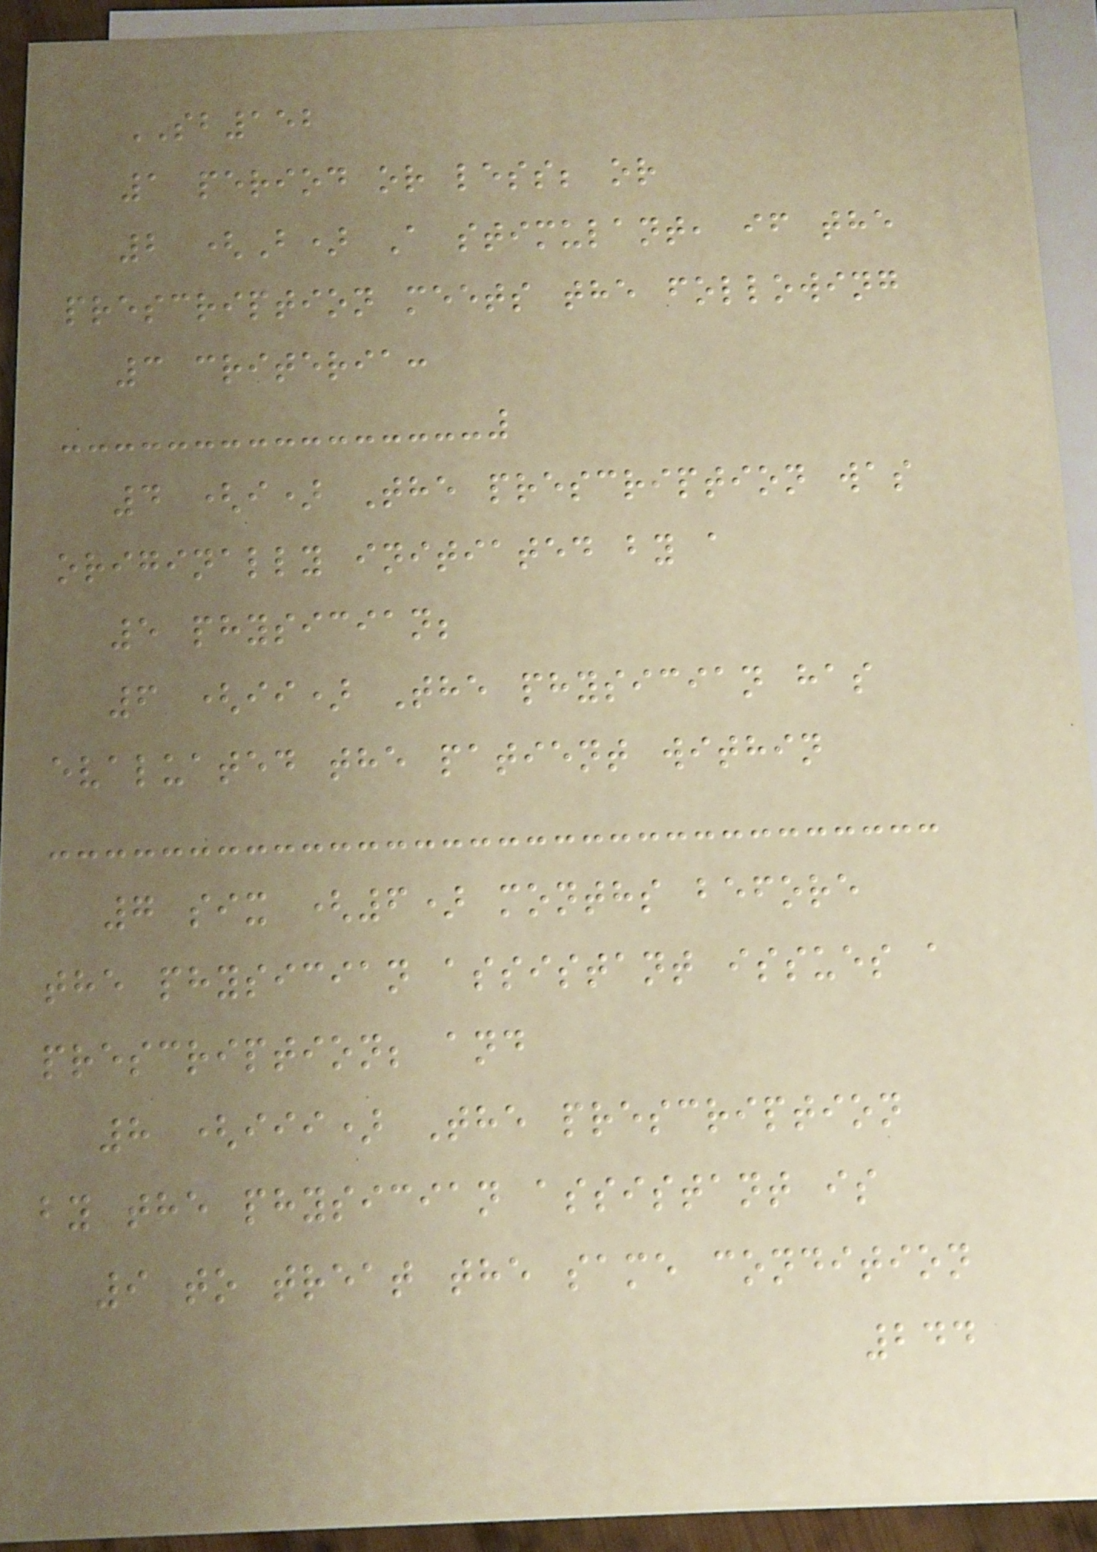SB152
1 period or less; or
2 (B) A stimulant, if the
prescription meets the following
3 criteria:
4 (i) The prescription was
originally initiated by a
5 physician;
6 (ii) The physician has
evaluated the patient within
7 six (6) months before
the physician assistant issues a
prescription; and
8 (iii) The prescription
by the physician assistant is
9 to treat the same condition
244
